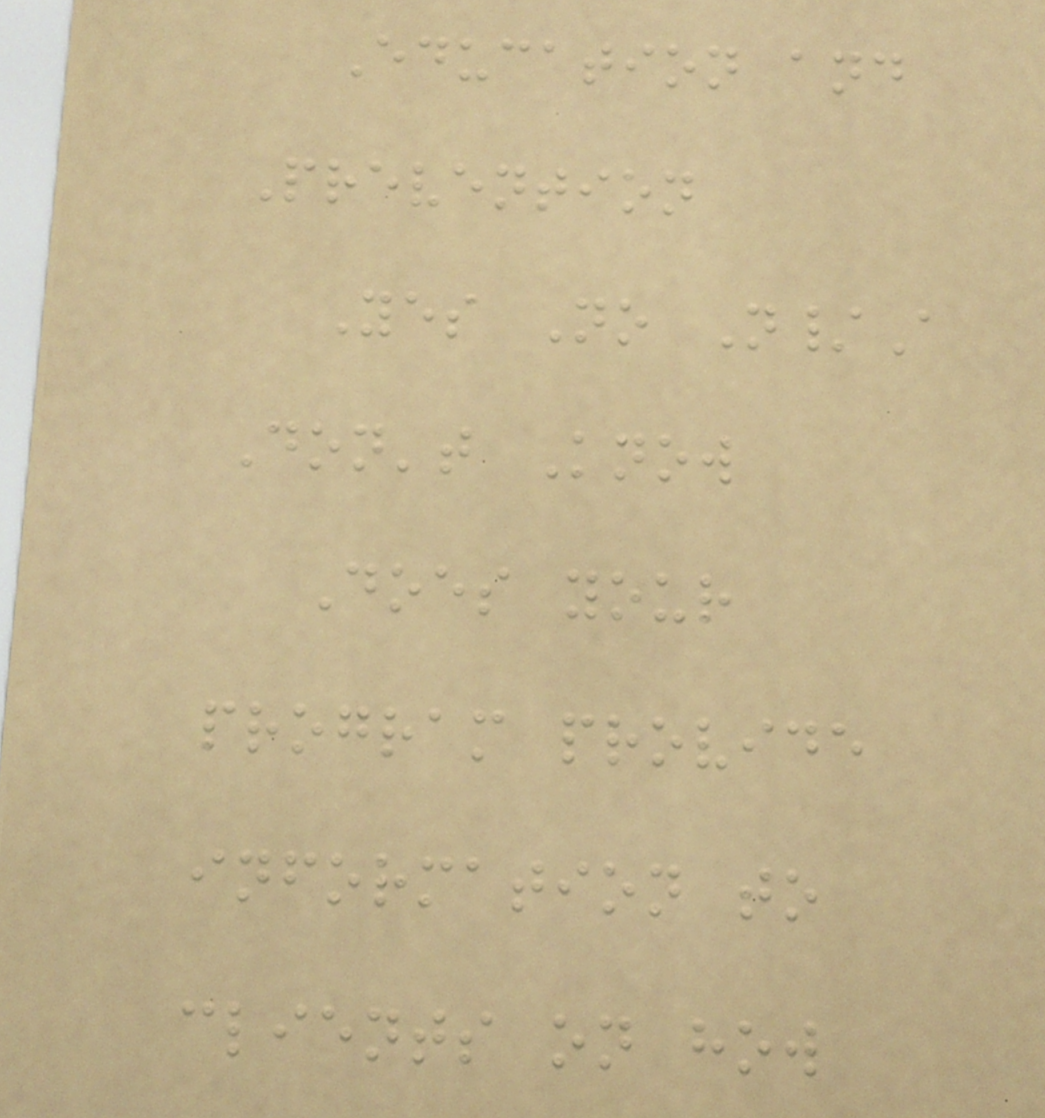Education and
Prevention
Yes No N/A
Don't Know
Does your
program provide
information to
clients on how
